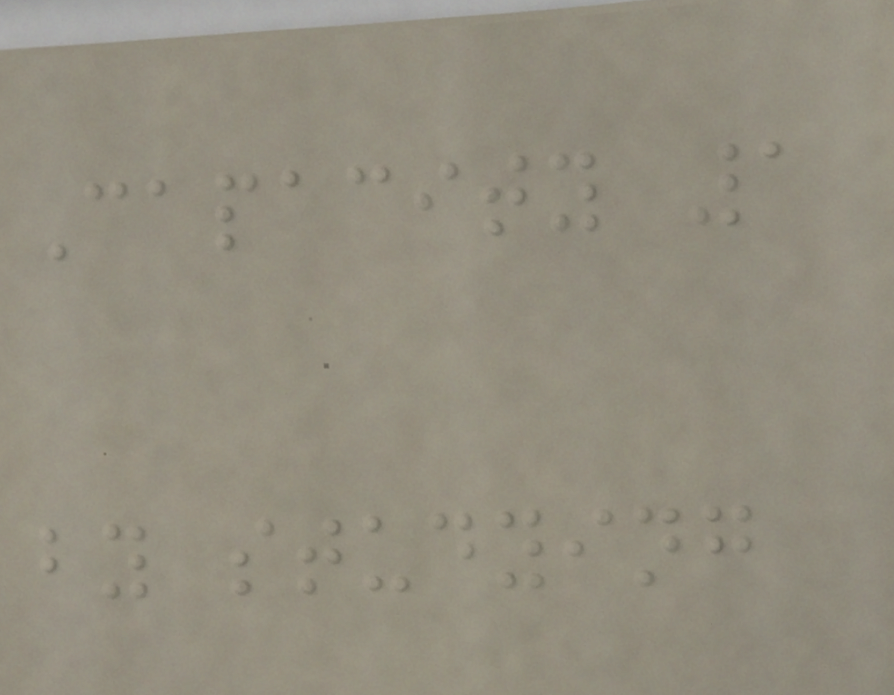Capacity 1
by studying
